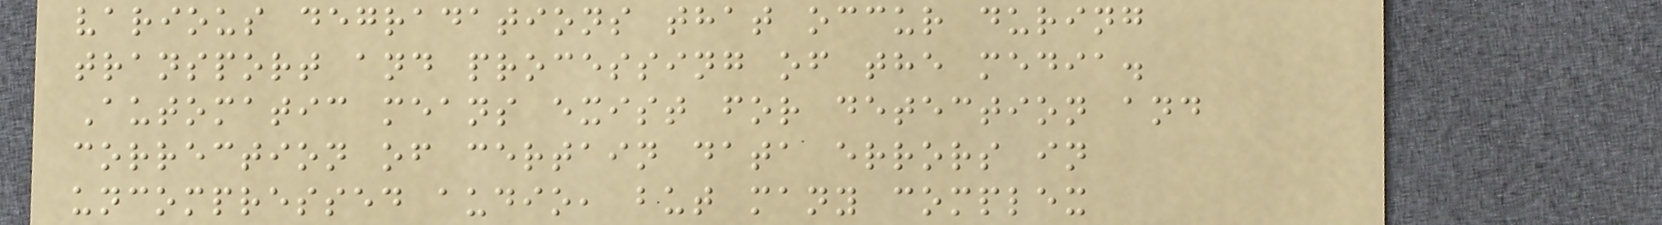various degradations that occur during
transport and processing of the media.
Automatic means exist for detection and
correction of certain data errors in
uncompressed audio, but many complex
